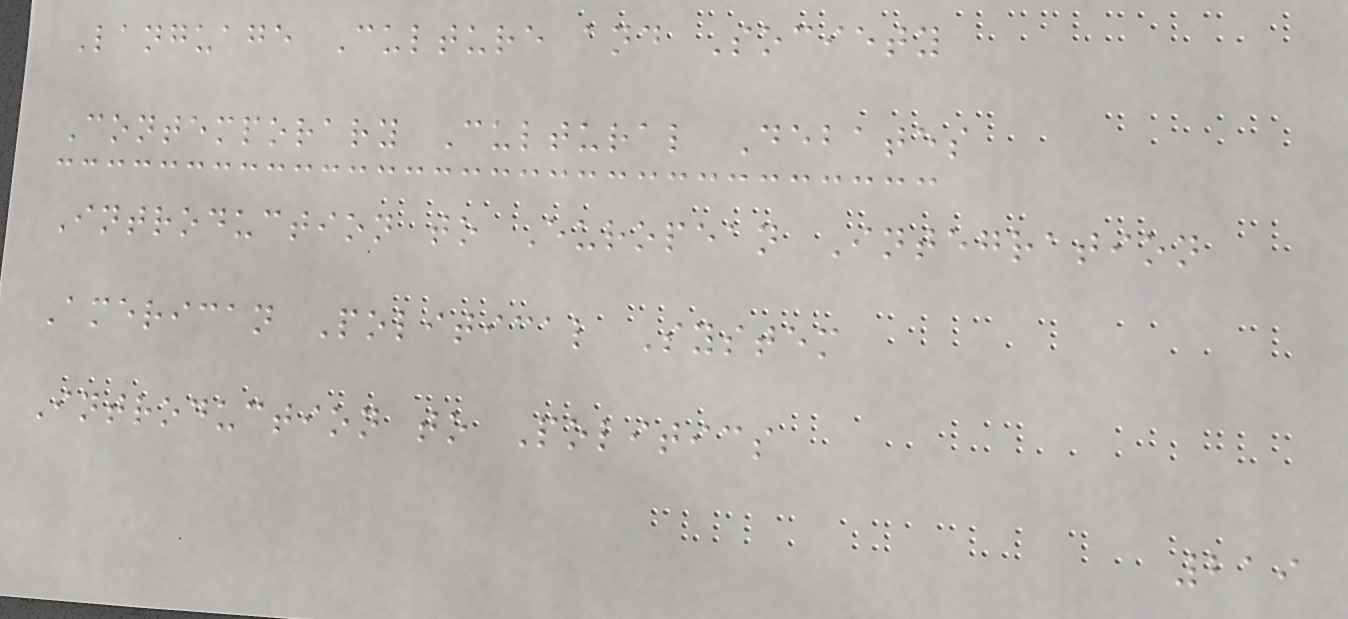Language Culture and Society
Contemporary Cultural Debates
Introduction to European Integration
American Political System
Introduction to Politics
219
